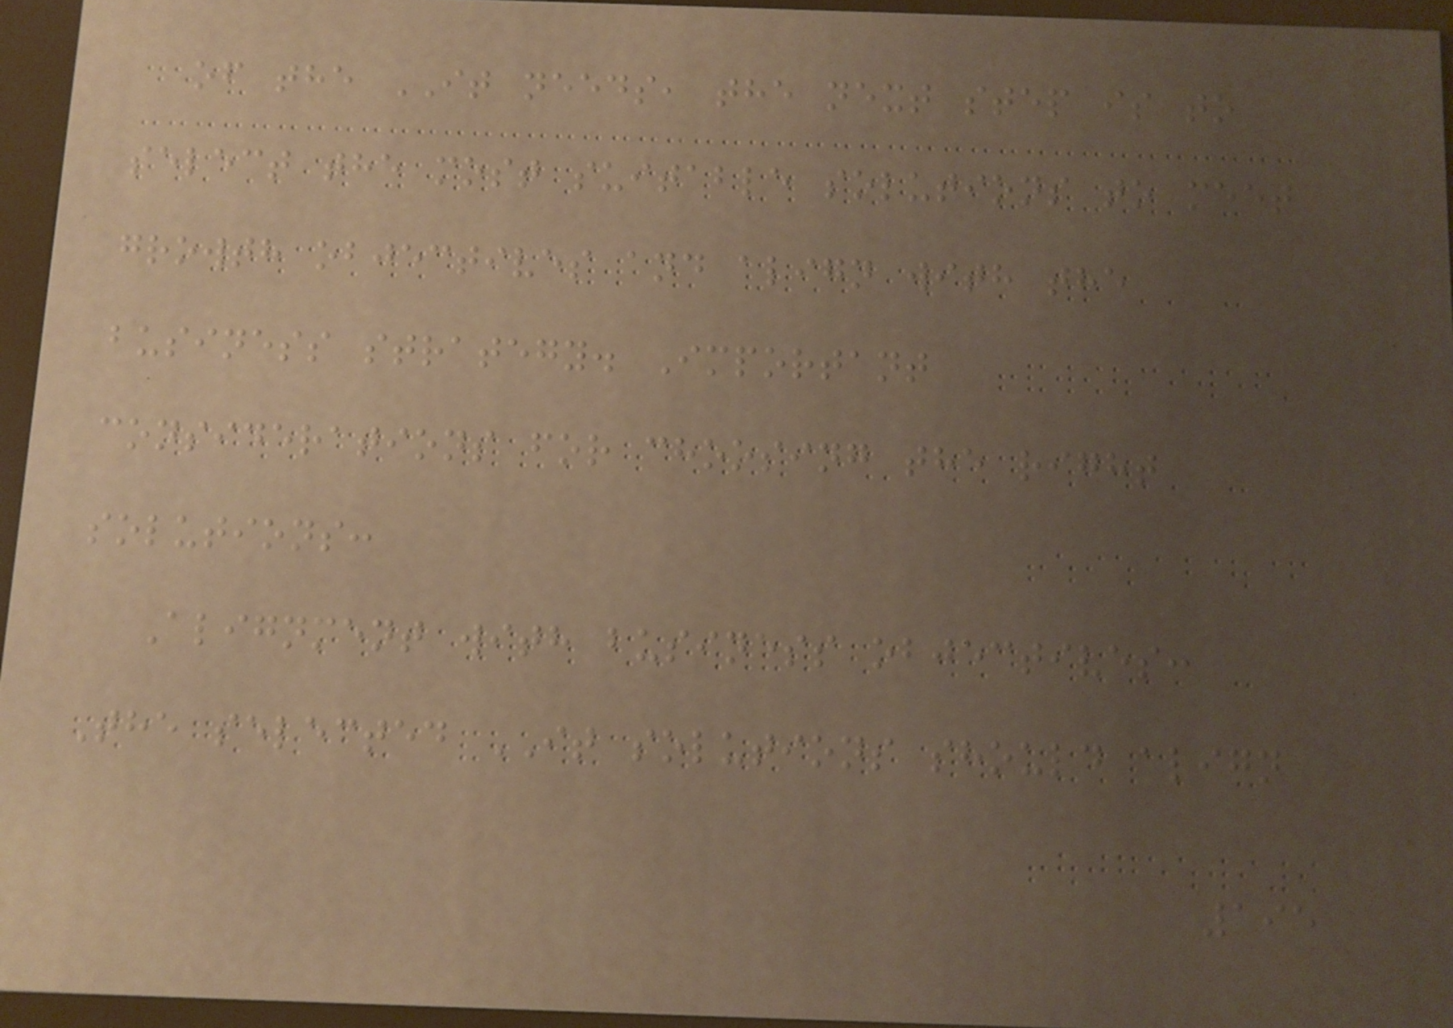of the IT needs, the next step is to
select the most suitable solutions to meet
growth objectives and align with the
business strategy. Important
considerations for choosing the right
solutions:
Alignment with business objectives:
The selected IT solutions should align
195
